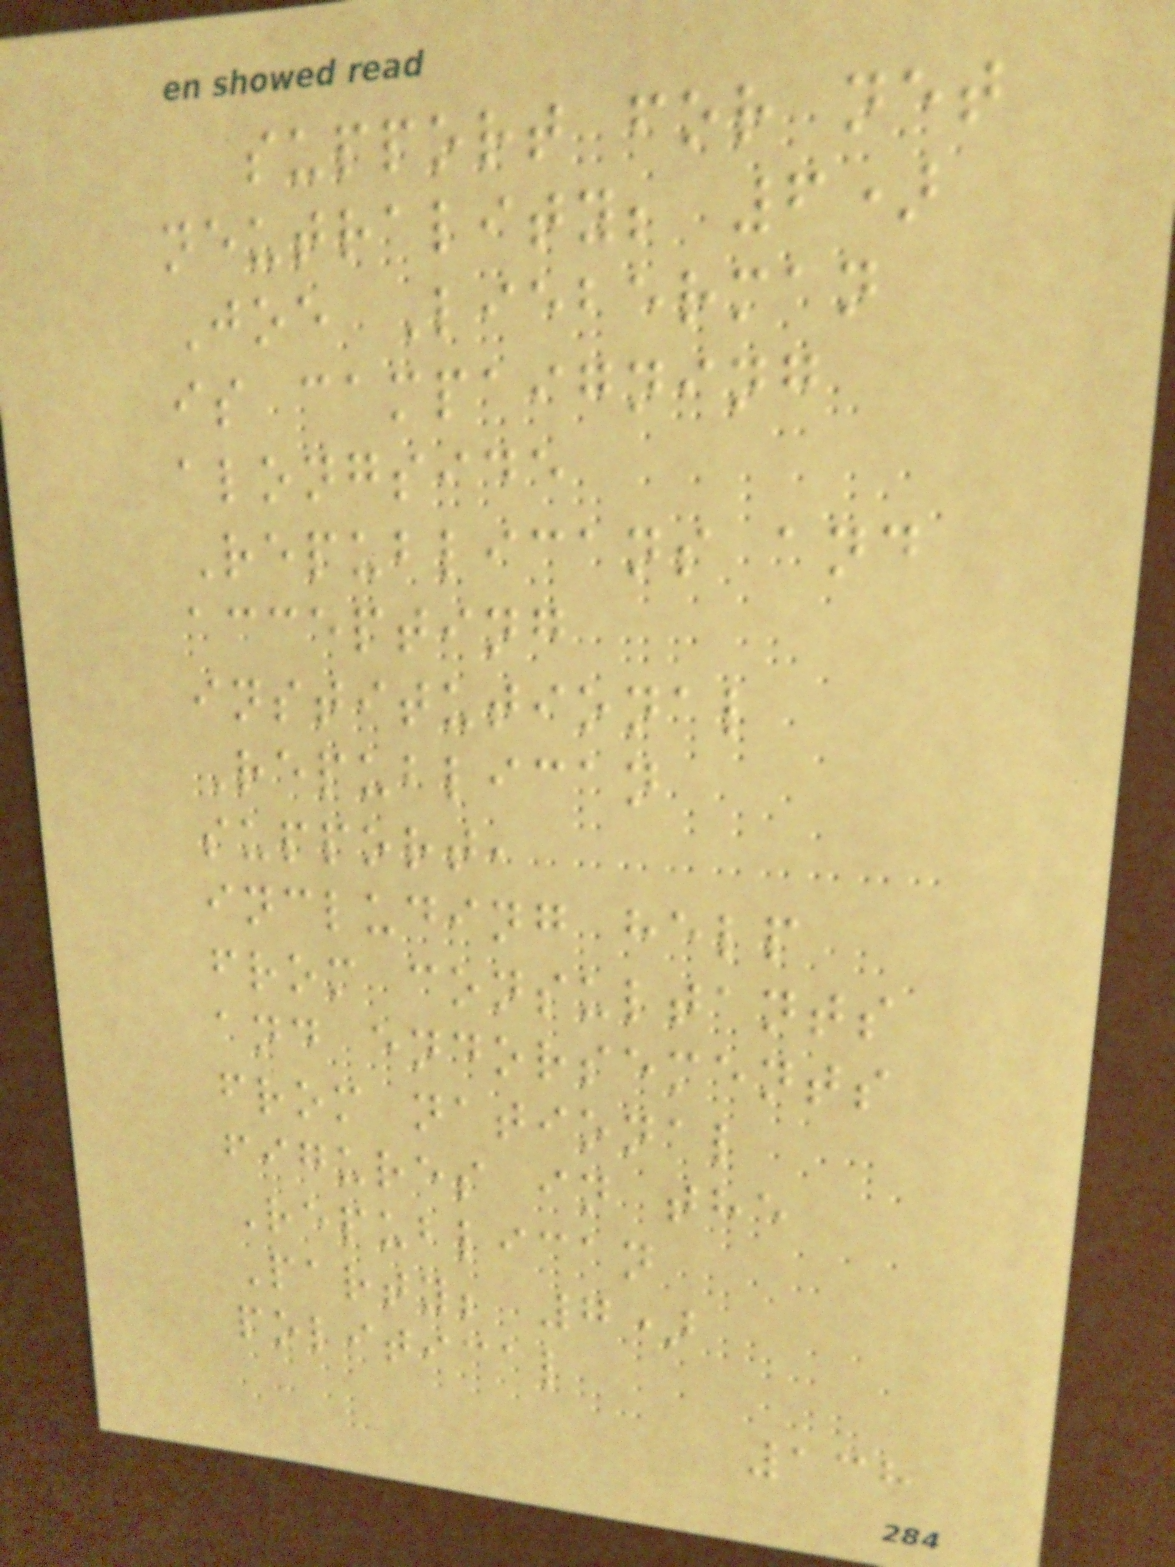support for net
neutrality; 6)
Joe Lieberman
is campaigning
alongside
Republicans and
accepting
institutional
Republican
support,
including help
from consultants
and endorsements
from national
figures in the
Republican
Party; 7)
political
138
